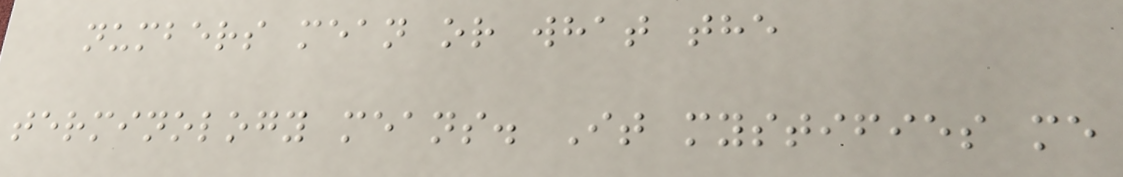numbers mean or what the
terminology means. It mystifies me
